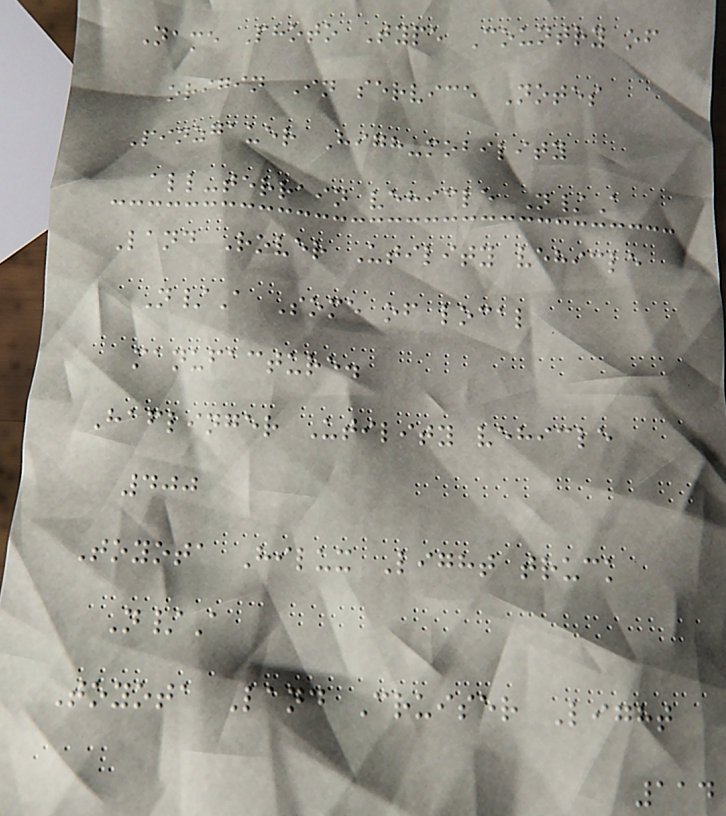Name Photo Type Country of
origin In service Notes
Pinzgauer High-mobility
all-terrain vehicle N/A
Land Rover Utility vehicle
N/A Some of local
manufacture.
Haflinger Utility vehicle
400
Toyota Hilux Light truck
N/A
Toyota Land Cruiser Light
114
